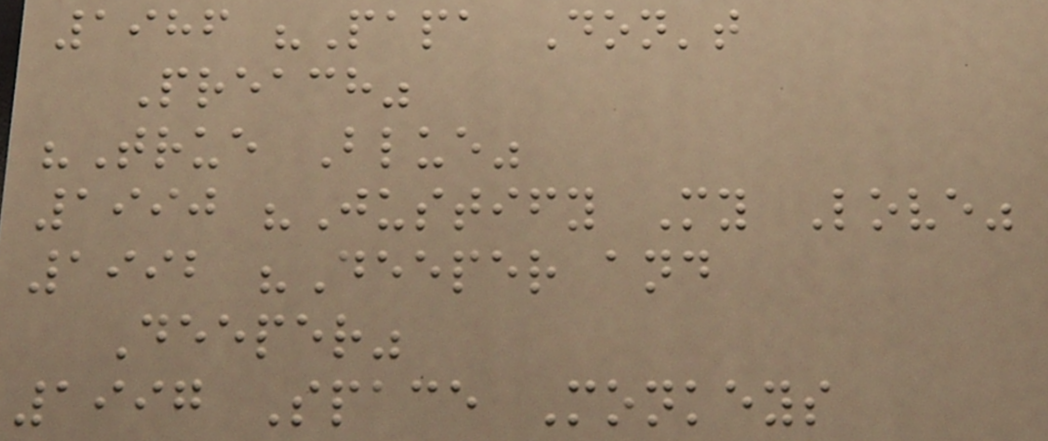1986 "Papa Don't
Preach"
"True Blue"
1990 "Justify My Love"
1992 "Deeper and
Deeper"
1997 Space Monkeys
